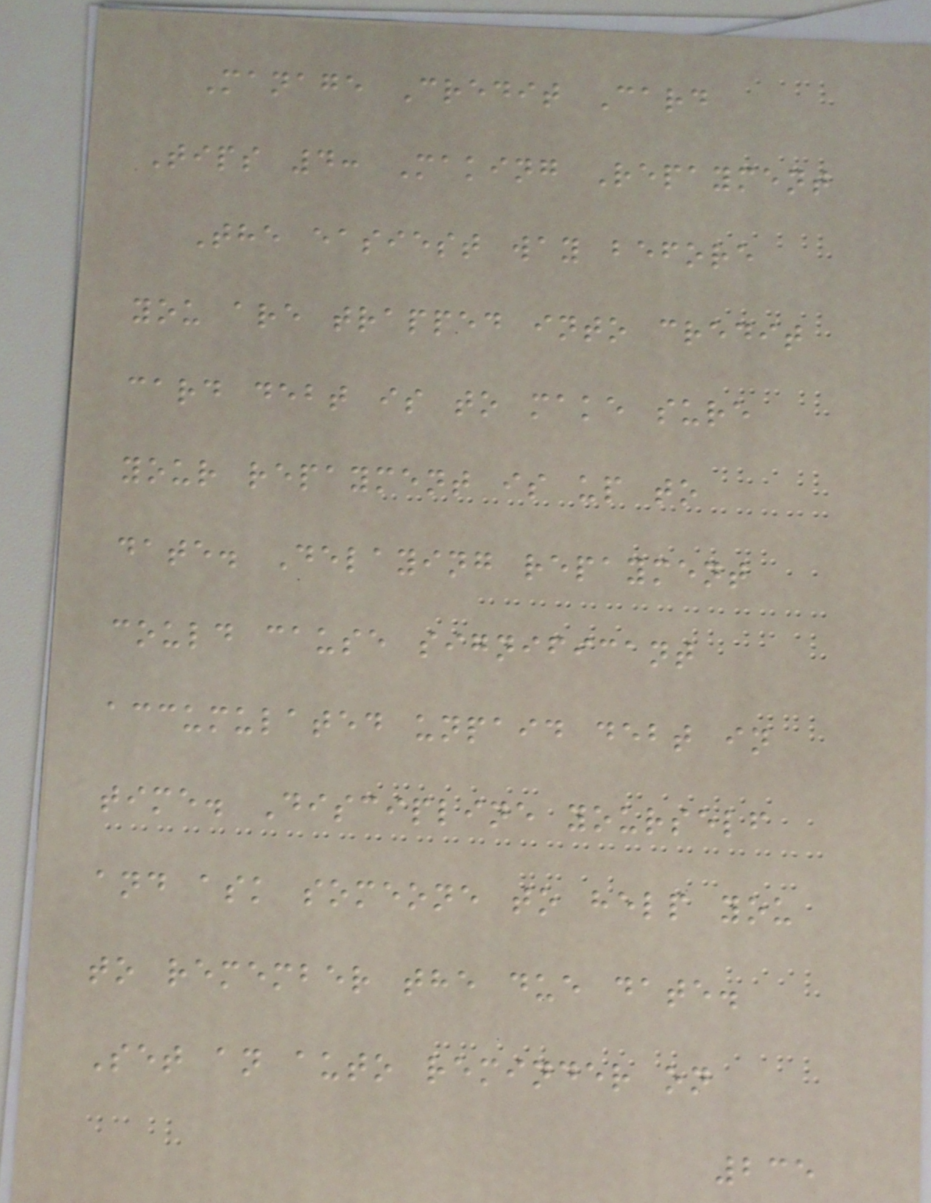Manage Credit Card
Tips 4: Making Repayment
The easiest way before
you are trapped into credit
card debt is to make sure
your repayment is up to
date. Delaying repayment
could cause significant
accumulated unpaid debt in
time. Discipline yourself
and ask someone to help you
to remember the due date.
Set an auto reminder on
235
